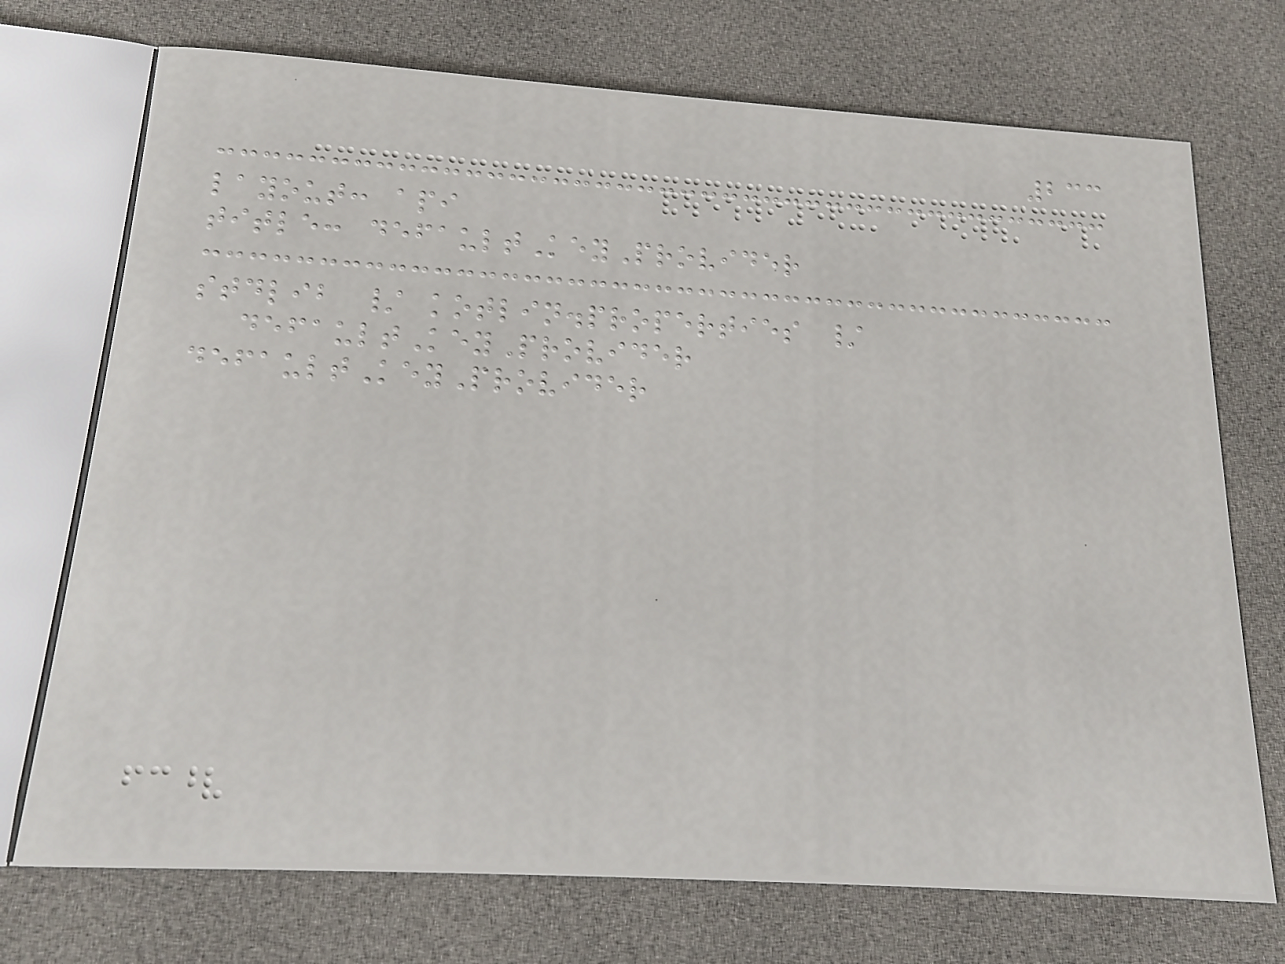233
layout: api
title: defaultKeyProvider
stdlib / kotlin.properties /
defaultKeyProvider
defaultKeyProvider
